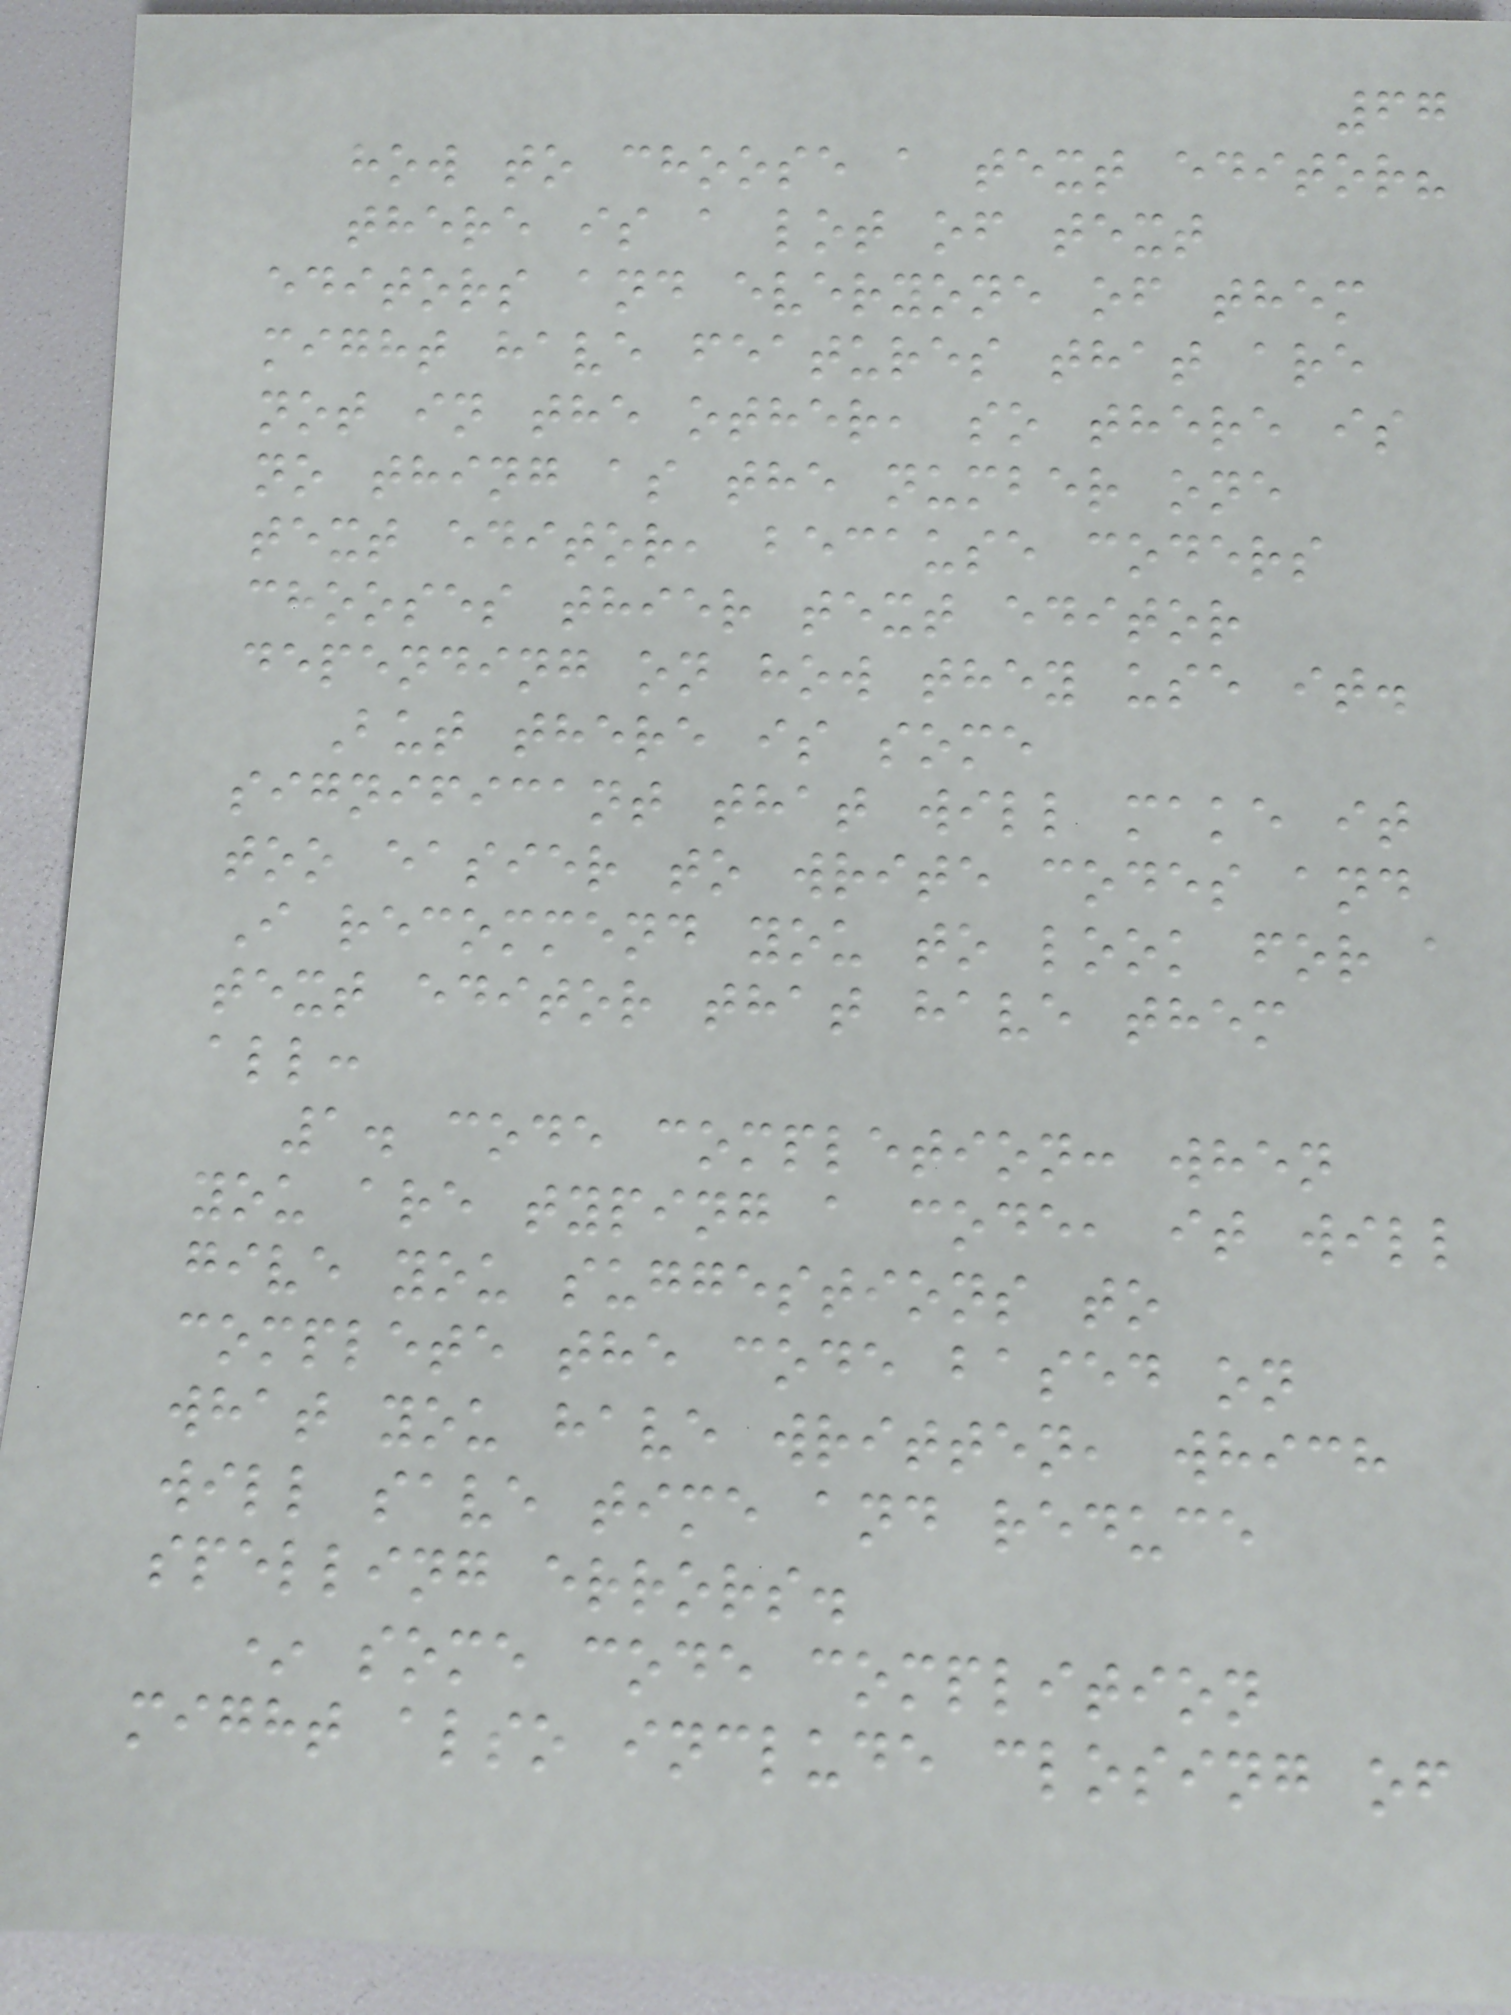67
how to choose a text editor?
there is a lot of text
editors and everyone of them
might have features that are
not in the other, so there is
no thing as the number one
text editor, because coders
chooses thier text editor
depending on how they use it.
But there is some
significant that will make it
too easier to write codes and
I recommend you to look for a
text editor that have them
all:
1. code completion: when
you are typing a code, it will
give you suggestions to
complete the code based on
what you have written, which
will save time and reduce
spelling errors.
* some code complition
might also include closing of
